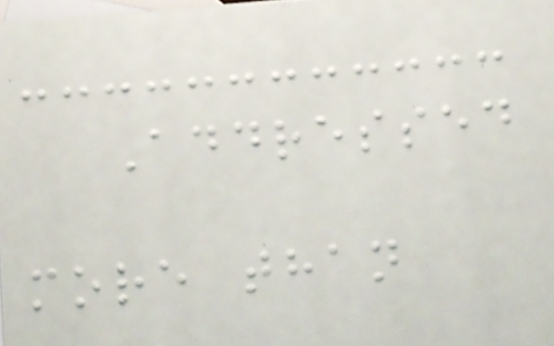Addressed
more than
